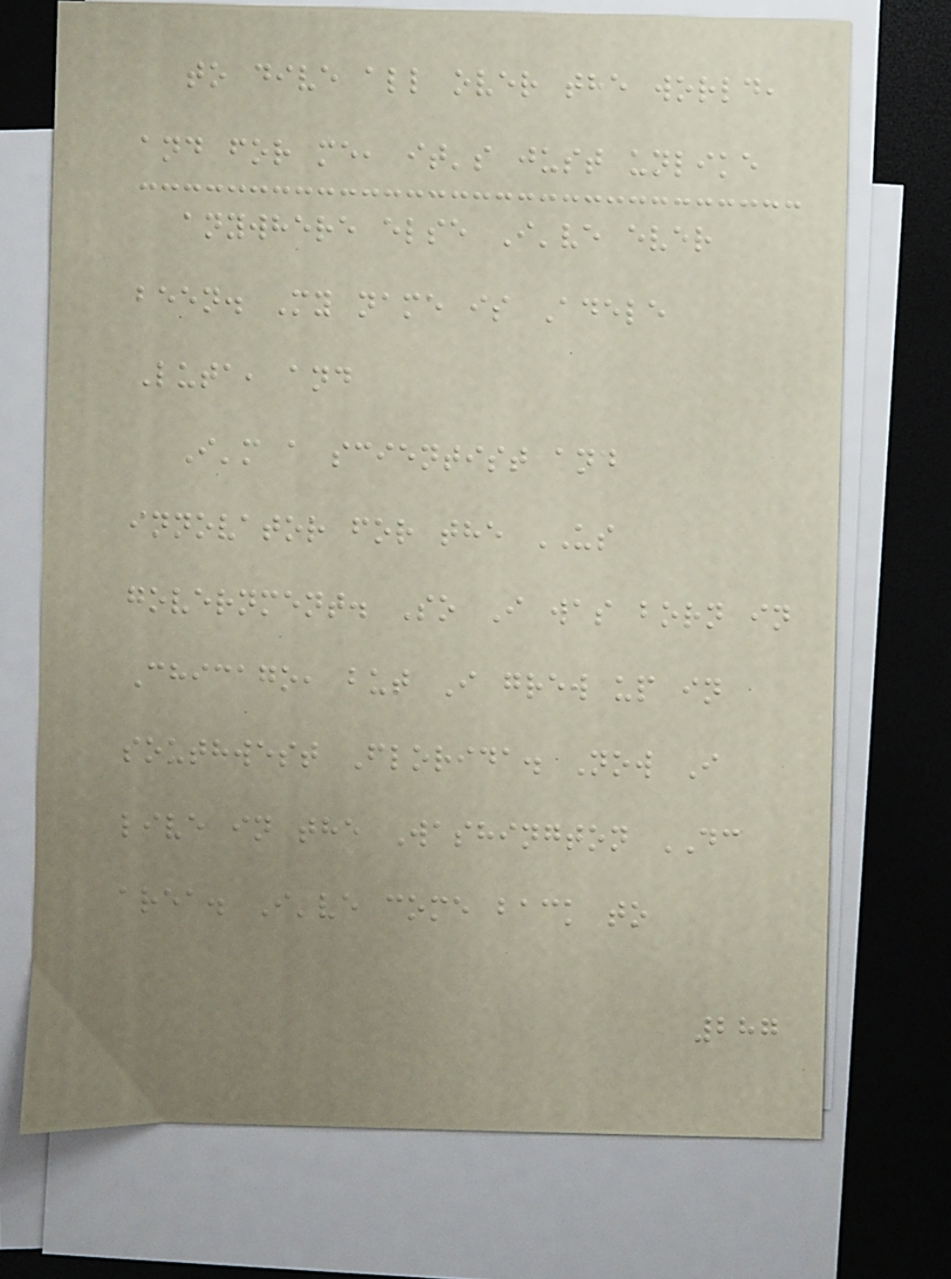to dive all over the world,
and for me, it's just unlike
anywhere else I've ever
been. My name is Adele
Luta, and
I'm a scientist and
innovator for the US
government. So I was born in
Chicago, but I grew up in
southwest Florida. Now I
live in the Washington DC
area. I've come back to
287
